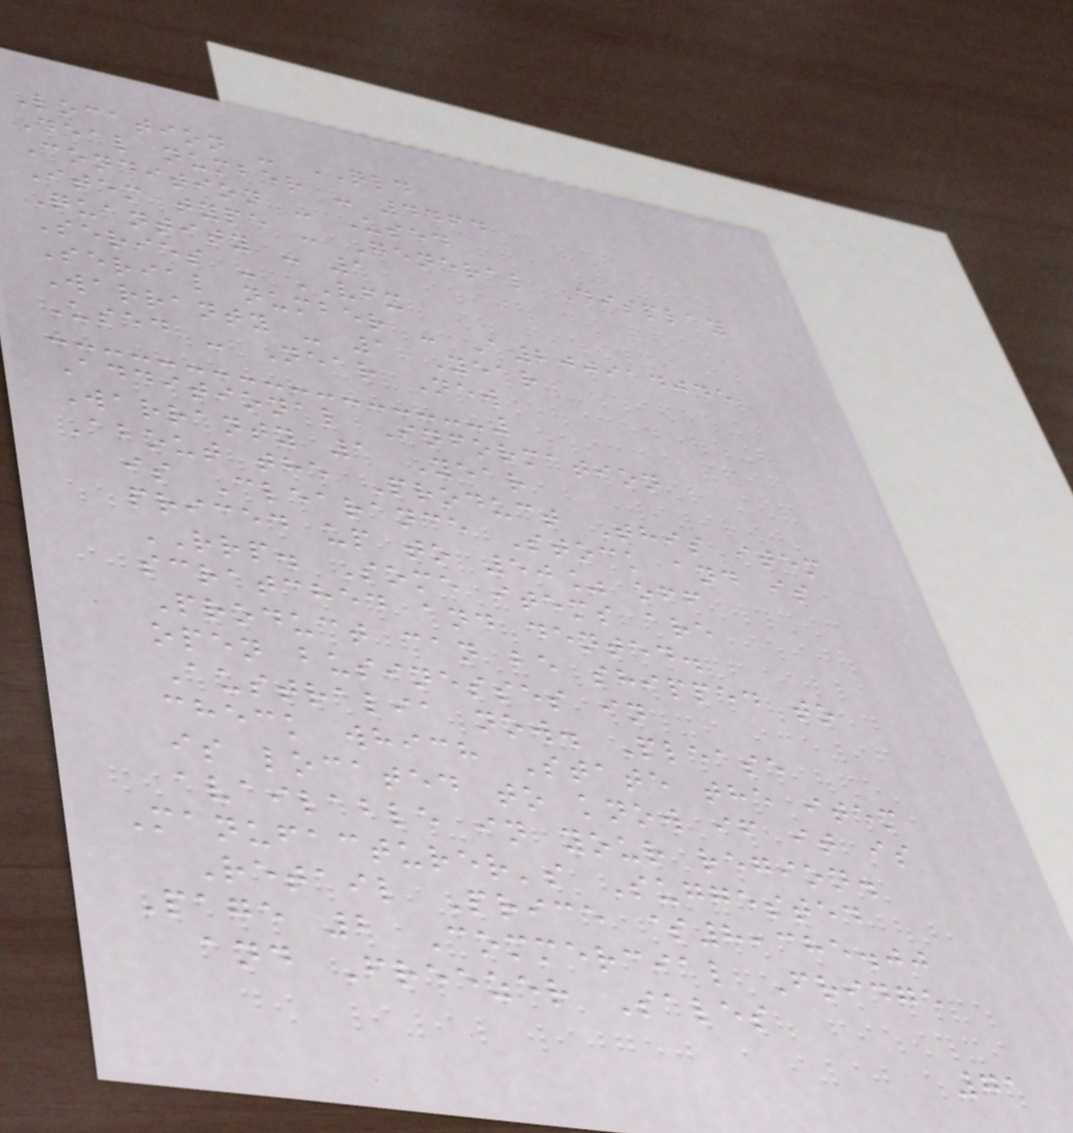Location - QLD
Deal number - 4464
Condition - Used
Item type - General Display
Quantity - 1
Series - VFX
Serial number - A200914045
Warranty - 1 Year
Used - Near New
Additional Information
Warranty 1 Year
About the Product This item
is Clearance Stock and is
priced up to 50% off
RRP. Some items are
scratched and dented.
Product can be shipped to
open businesses in
Australia now. Please
check which State the item
is located to know if it is
available in your region.
Manufacturer's Suggested
Retail Price $8,385.00
Page 2 Commercial Fridge
and Freezer Sales
71
